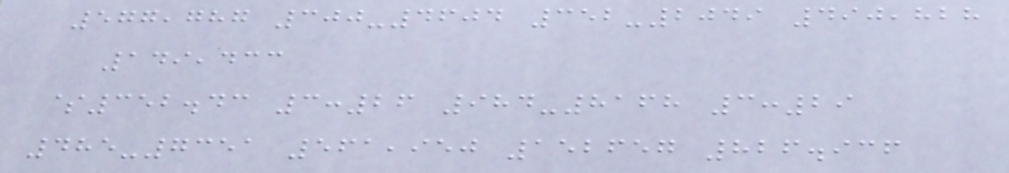577,787 300-4604 352-2049 490,828
149,433
$352.43 3:26 984-8168 3:29
485-7351 561,950 152657 826.936
